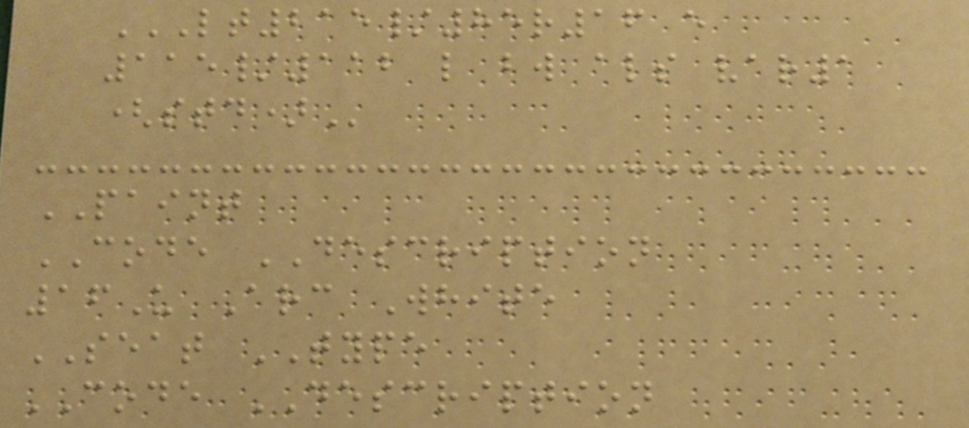LT215/85R16 E
115/112 L BW ALS VAR1
(STD)
PAINT
CODE DESCRIPTION
16U Arc White
SEAT TYPE
CODE DESCRIPTION
